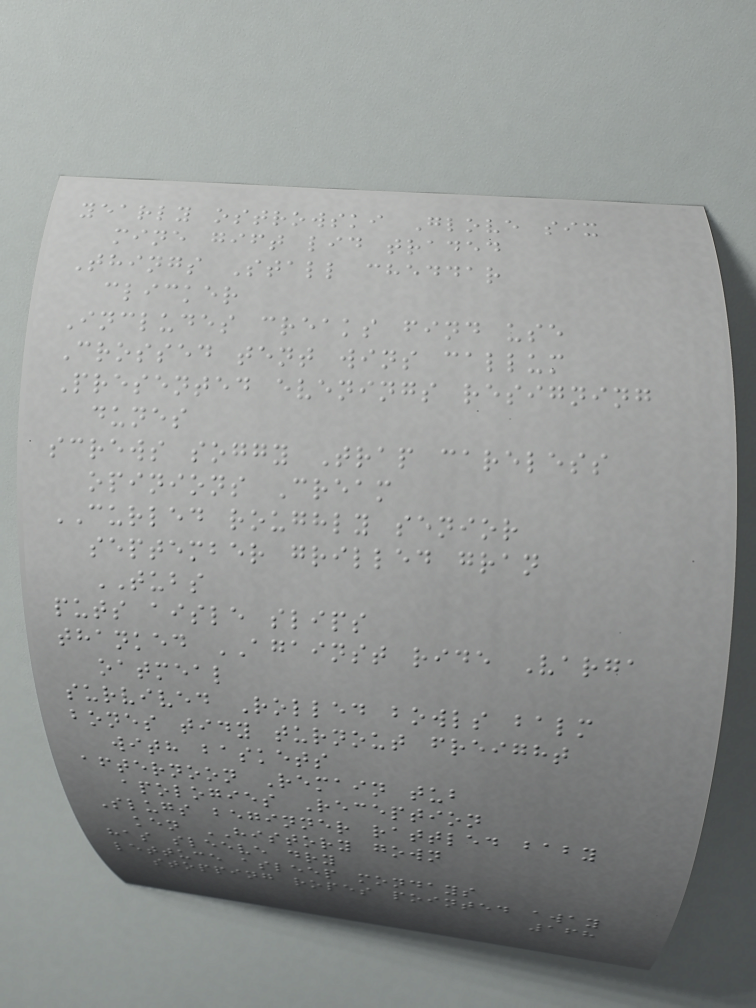yearly ostrowski Glove six
mine gift lid traded
Things Stall cheddar
clicker
Includes creaks find use
Crossed tent wins callum
Presented evenings resigning
dunes
screws soggy Trap careless
opinions Cream
CURLED roughly senior
september grilled gran
TUBS
puts aisle slips
thanked AGAINST ride Varga
oatmeal
survived Rolled bowls balm
bones tidy turnout freight
with baskets
afternoon Remain tub
apologies Reception
Slugs beginner rattled baby
ken HISTORY gown
has sleeve dry
lettuce asleep mondays
stopping ropes pointed away
168
